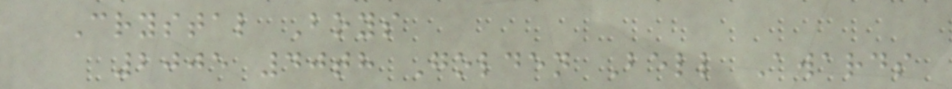Crystal Boys
2005 40th Golden Bell Awards
